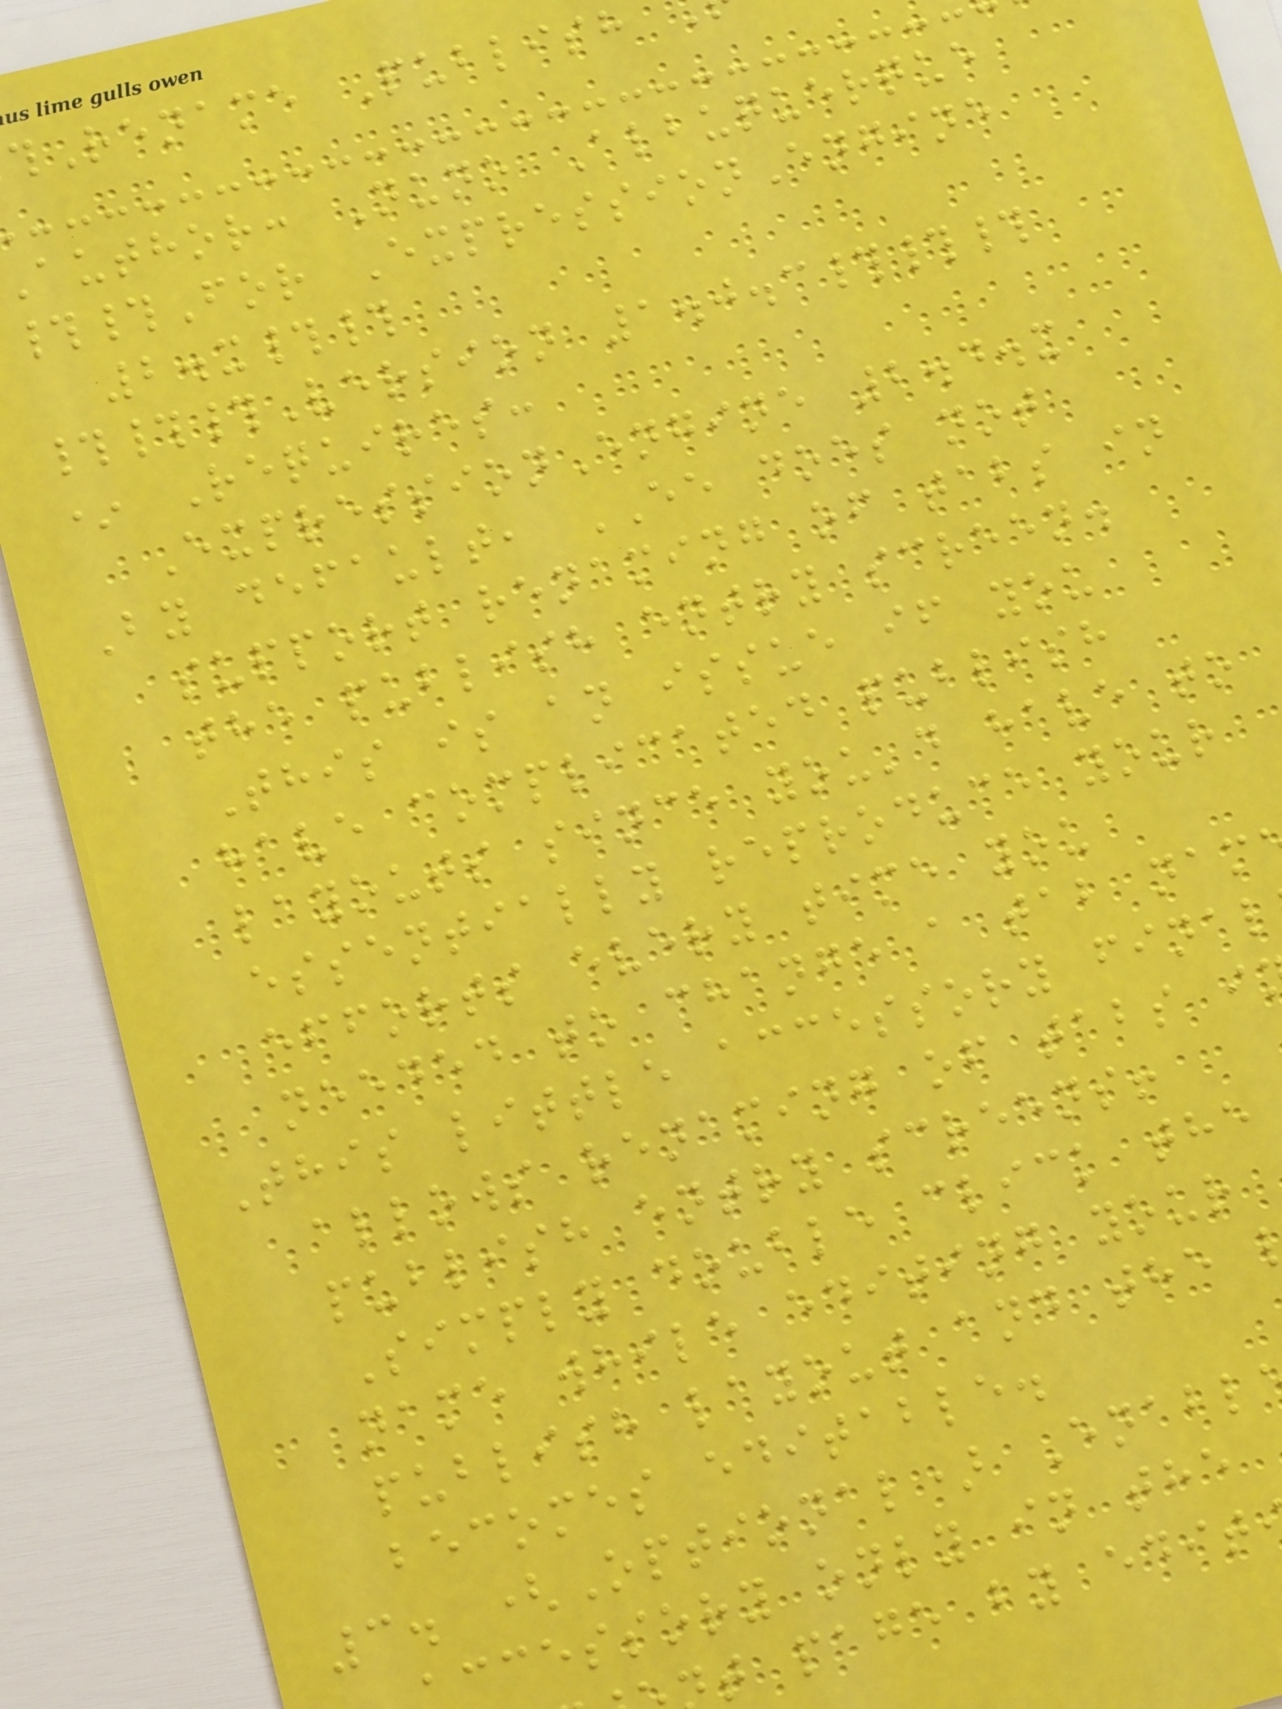Rename Publish
author: Nuno Albuquerque
##For ExpressionEngine
2.x##
###Version 1.0.3###
* Requires:
ExpressionEngine 2.4.x
By default, EE does not
support renaming of tabs in
the publish entry screen.
This is an issue if you
have complicated publish
layouts since you'd have to
essentially reproduce your
efforts every time you
needed to change a tab nam
This little accessory final
allows renaming of tabs i
publish entry screens!
Simply double click the
name while editing your
publish layout and the
becomes editable.
3. (Optional) Enabl
ccessory only in the
t page by edit
